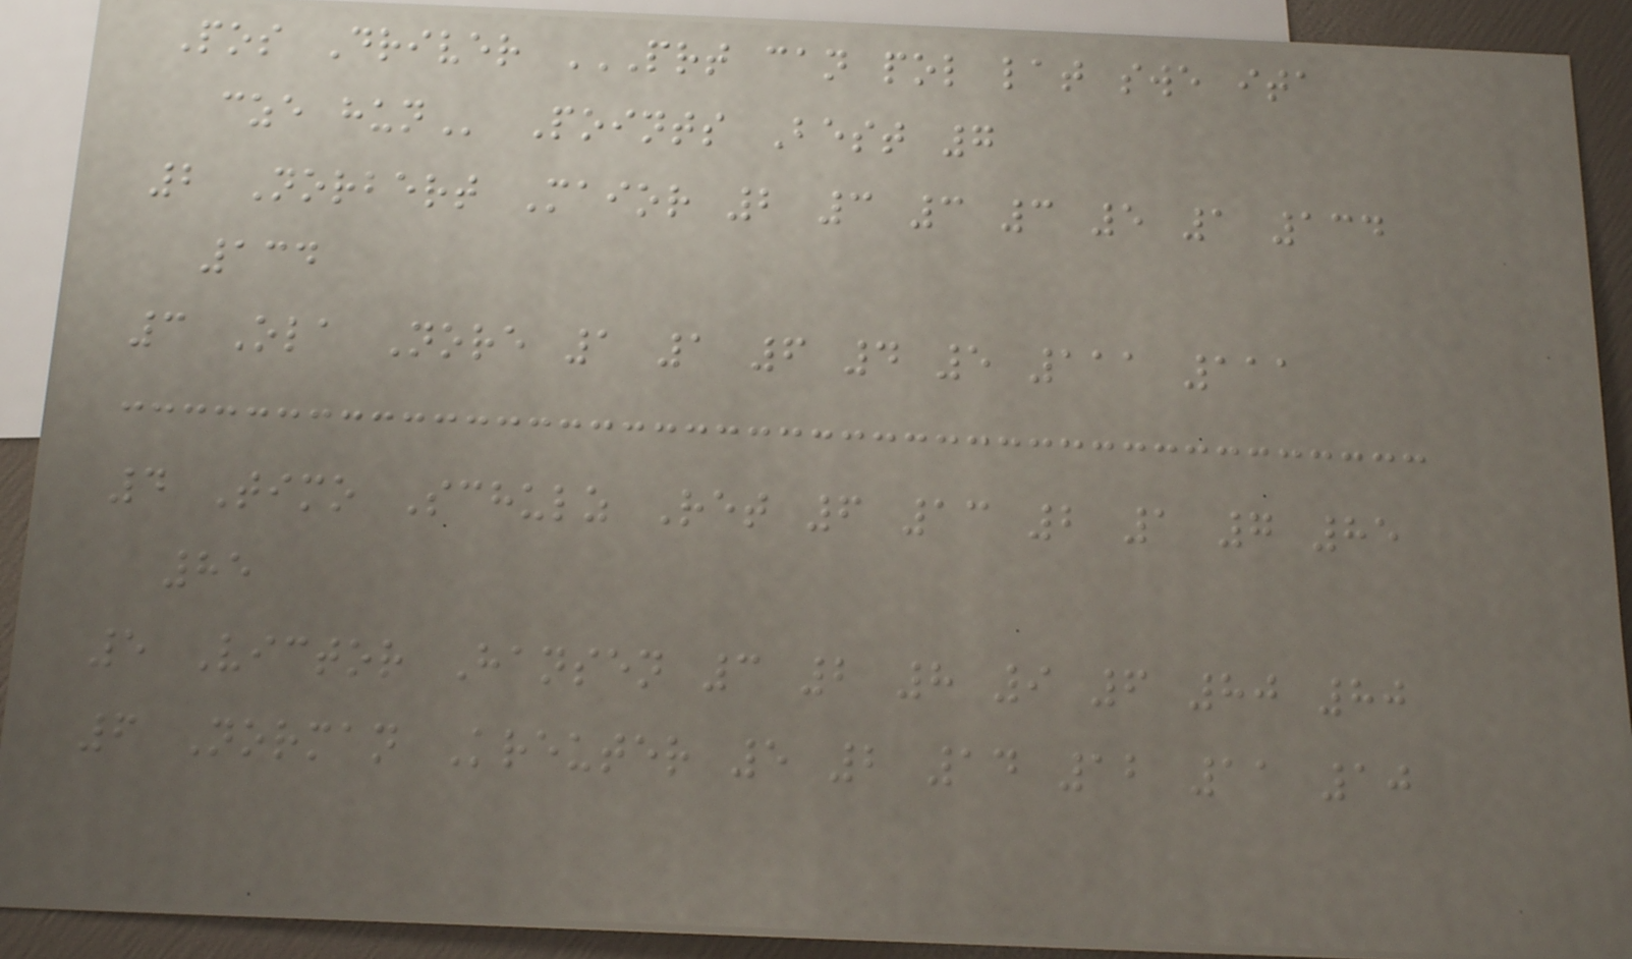Pos Driver PRT CAN POL LAT SWE ITA
CZE HUN Points Best 7
2 Norbert Maior 2 3 3 3 5 1 134
134
3 Ola Nore 1 1 6 4 5 111 111
4 Timo Schulz Ret 6 13 2 1 7 85
85
5 Victor Hansen 3 2 8 9 6 80 80
6 Norman Kreuter 5 2 14 12 11 10
